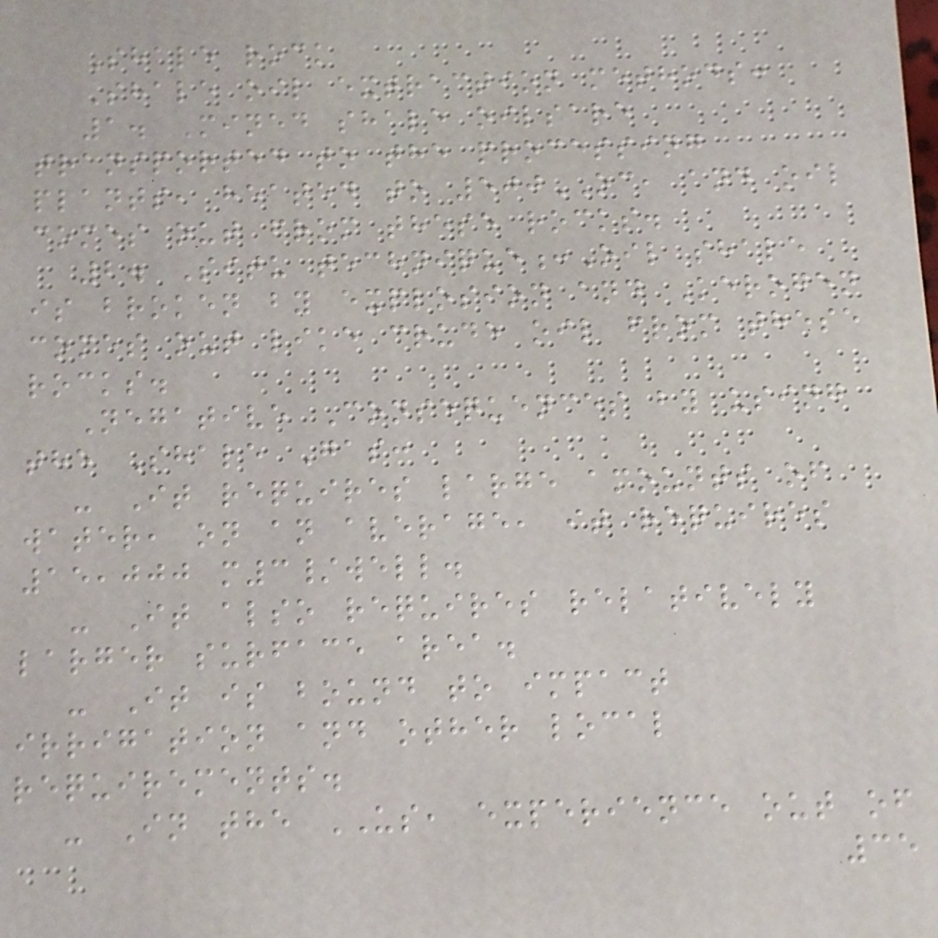Shale rock
Shale oil extraction methods:
1. Mined shale oilsare
transported to the processing
plants, heated to 500OC, and oil
comes out from these rocks.
2. Situ technique:Oil shale
is broken by explosion and Kerogen
comes out like crude oil from these
rocks.
Negative Consequences by using
the Shale Gas:
- It requires large amounts of
water, on an average, it requires
15,000 m3/well.
- It also requires relatively
larger surface area.
- It is bound to impact
irrigation and other local
requirements.
- In the US, experience out of
35
